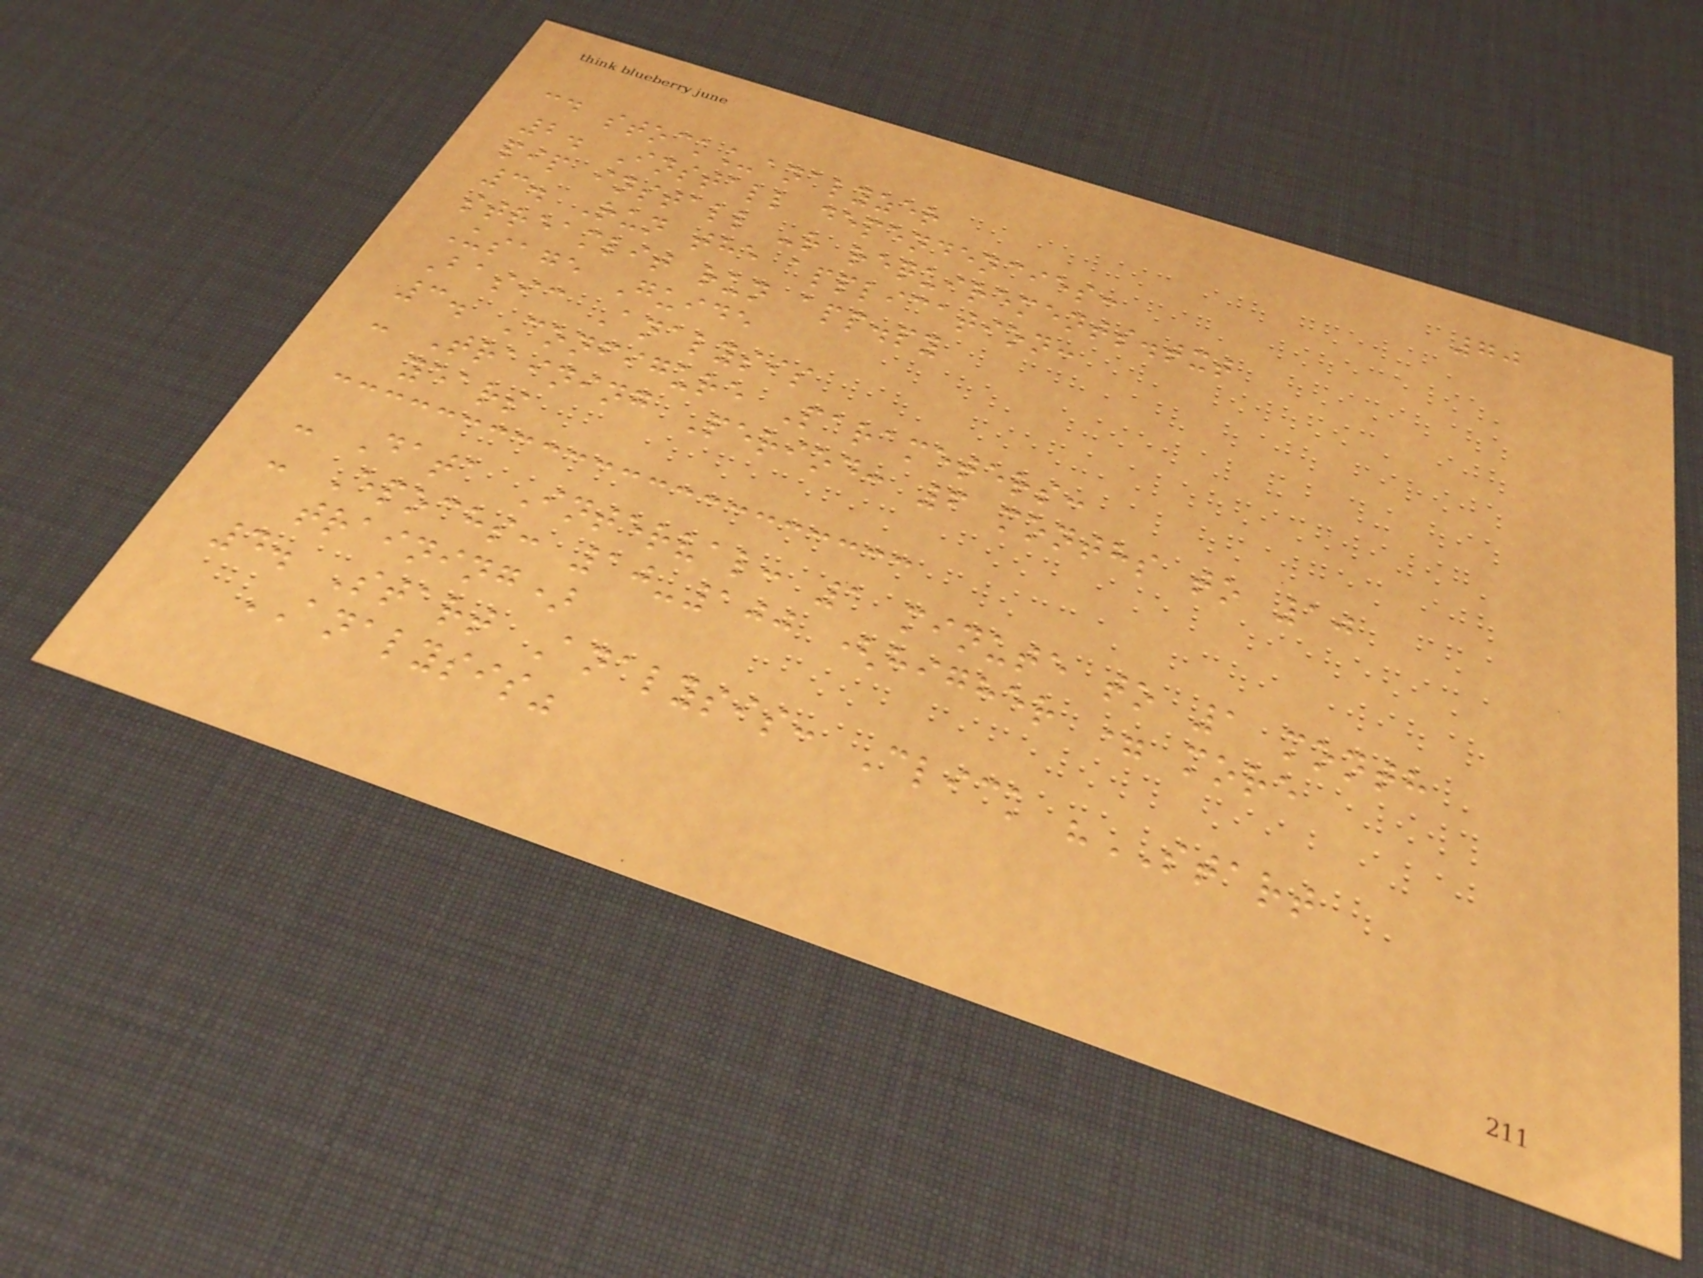70
cd stock_analyzer
2. Install dependencies:
pip install -r requirements.txt
3. Run the application:
streamlit run app.py
Usage Guide
Basic Analysis
3. Configure Parameters:
- Training Period: 6 months to 10
years
- Data Interval: 1 minute to 1 month
- Epochs: 10-100 (higher = more
training)
4. Start Analysis: Click "START
ANALYSIS"
